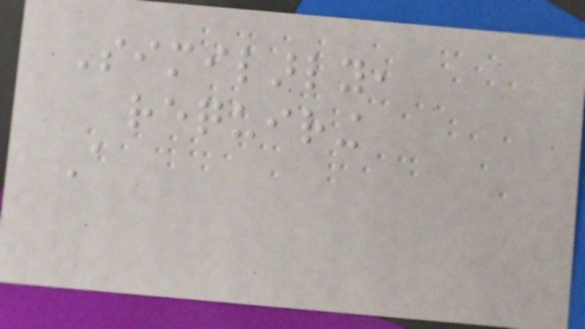Similarly,
requiring
A
